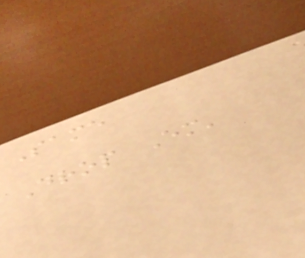Same
Drop Em'
